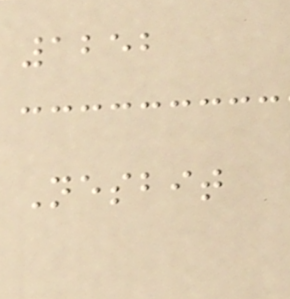1252
Nesbit
